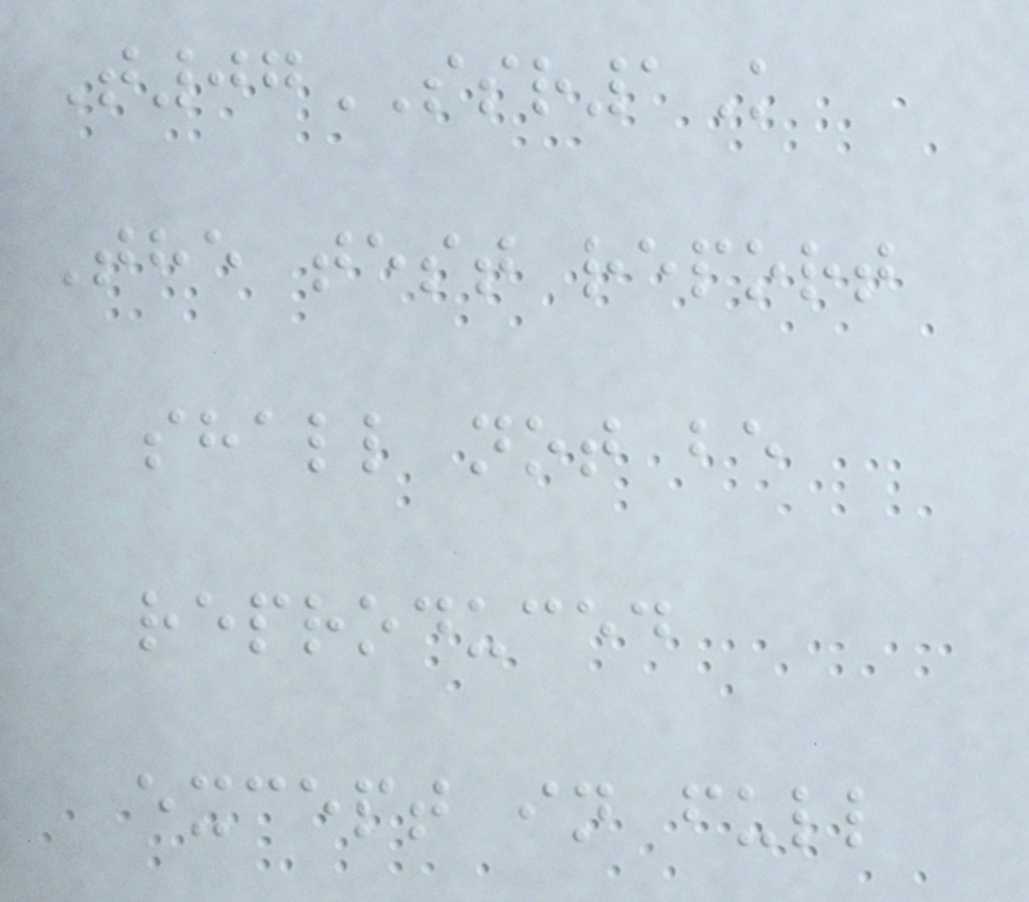T07SSR1K
The test report
shall not be
reproduced
except in full
